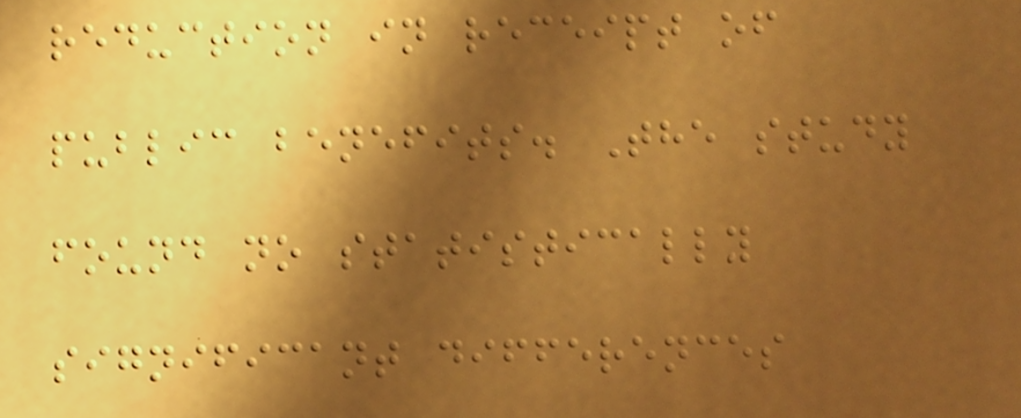reduction in receipt of
public benefits. The study
found no statistically
significant differences
